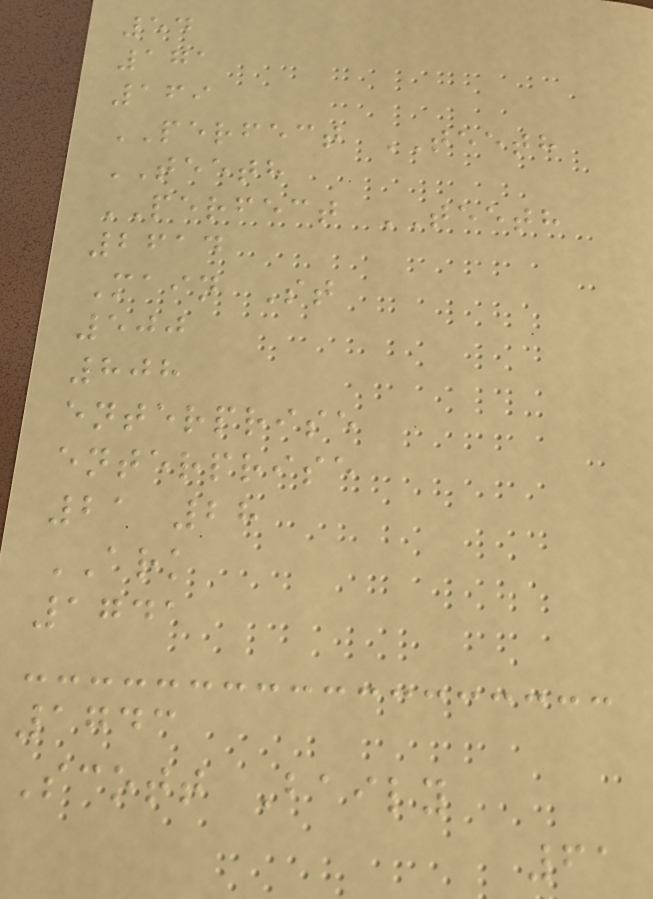54
171
169
PERFECT TEETH
TEETH
PERFECT TEETH
2614
Main St
500
808
enterprise
enterprise
21 28
ARK
1741
1743
Scott Baily
61
